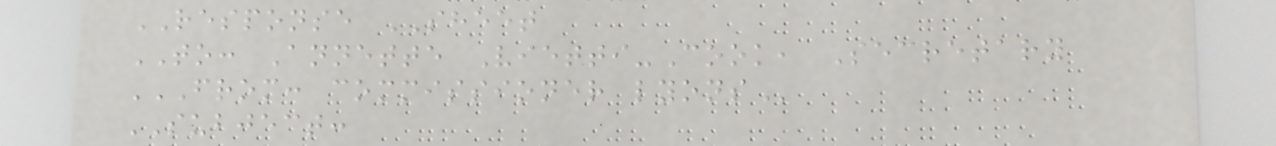RESPONSE SHEET
TO: Annette Vietti-Cook, Secretary
FROM: COMMISSIONER LYONS
SUBJECT:
